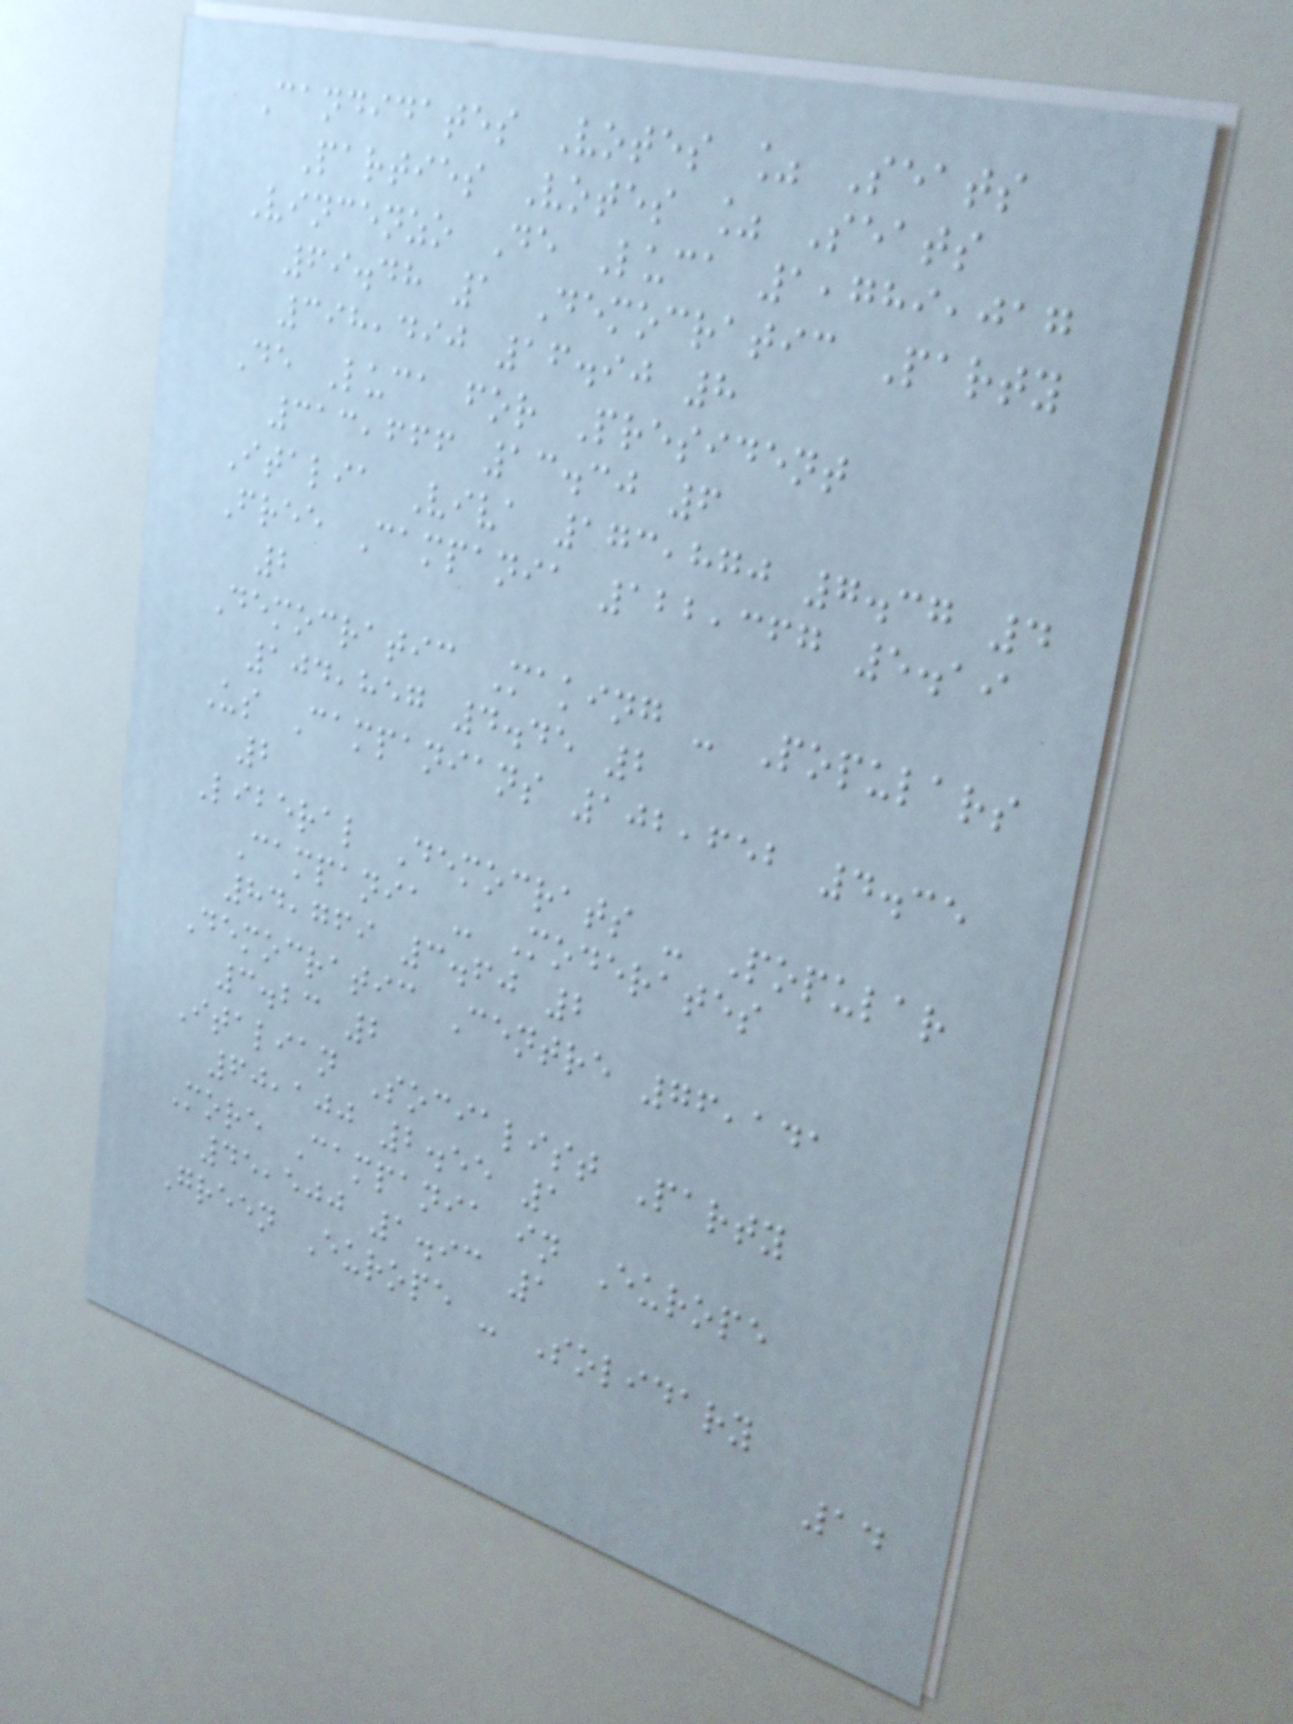Candidates Votes % Seats
Parties Votes % Seats
Vincenzo De Luca 1,789,017
69.48 1 Democratic Party
398,490 16.90 8
De Luca for President
313,666 13.30 6
Italia Viva 173,870 7.37 4
Free Campania 122,367 5.19
2
Democratic Making - Populars
104,857 4.45 2
Us Campanians 102,652 4.35
2
Liberal Democrats - Popular
Campania - Moderates
84,769 3.60 2
Democratic Centre 76,141
3.23 2
Italian Socialist Party
60,100 2.55 1
More Campania in Europe
45,500 1.93 1
Green Europe - Solidary
14
